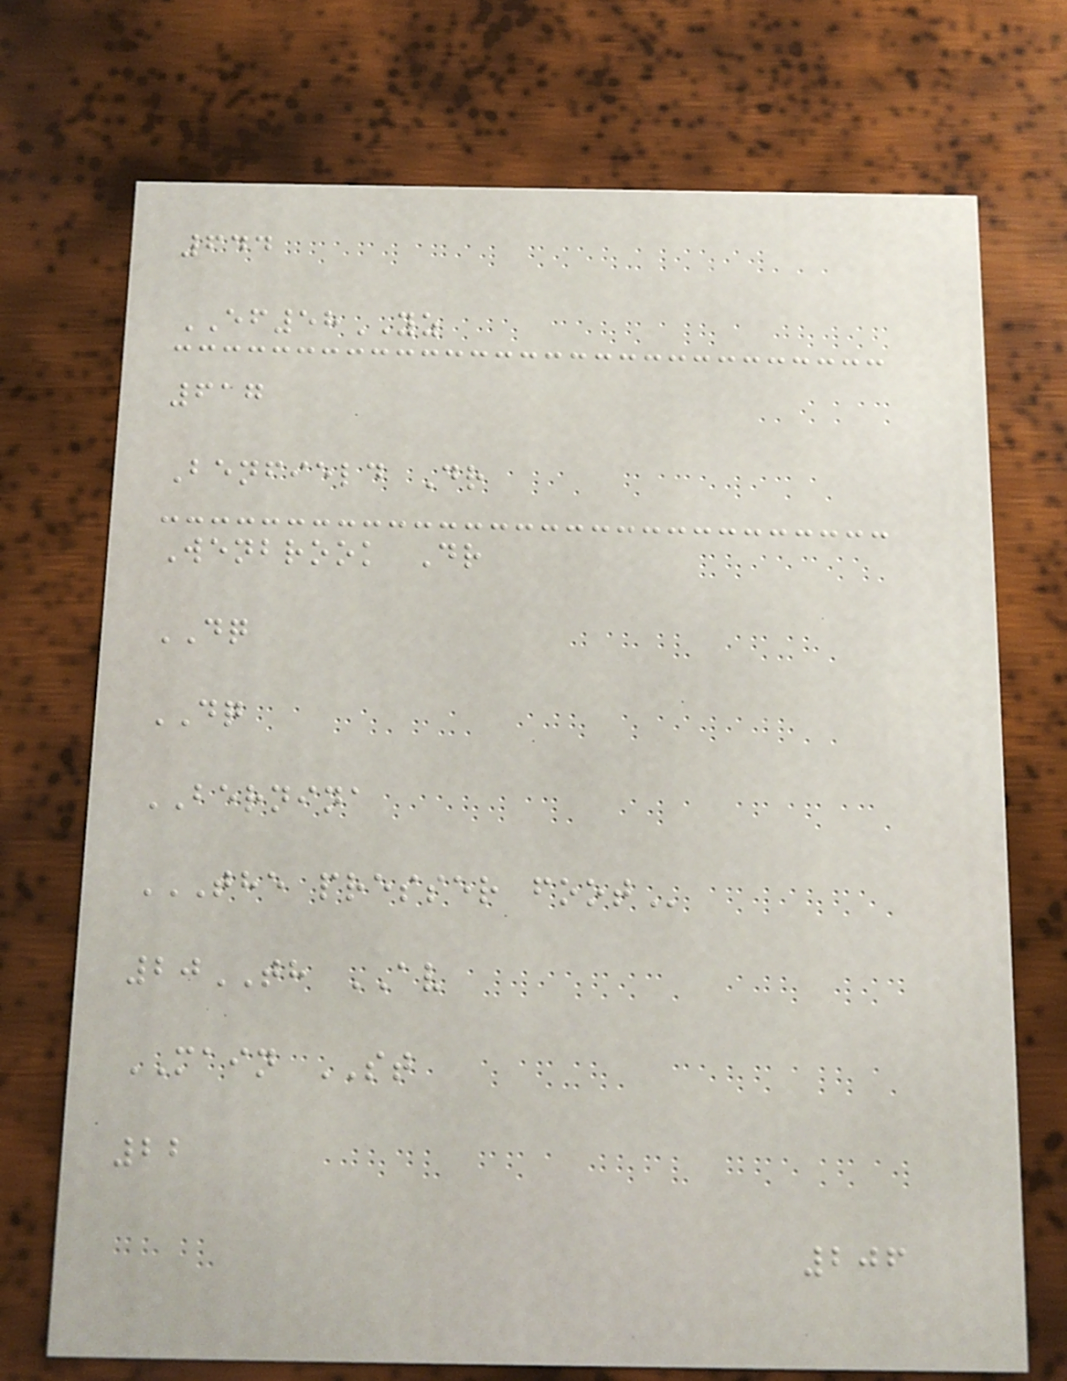644
EF58YZ
617
Benfield Dr
Wenbrook Dr
DQ
DQ
BERNINA
THE PRESSER FOOT
20TH AV
MAIN ST
22
206
